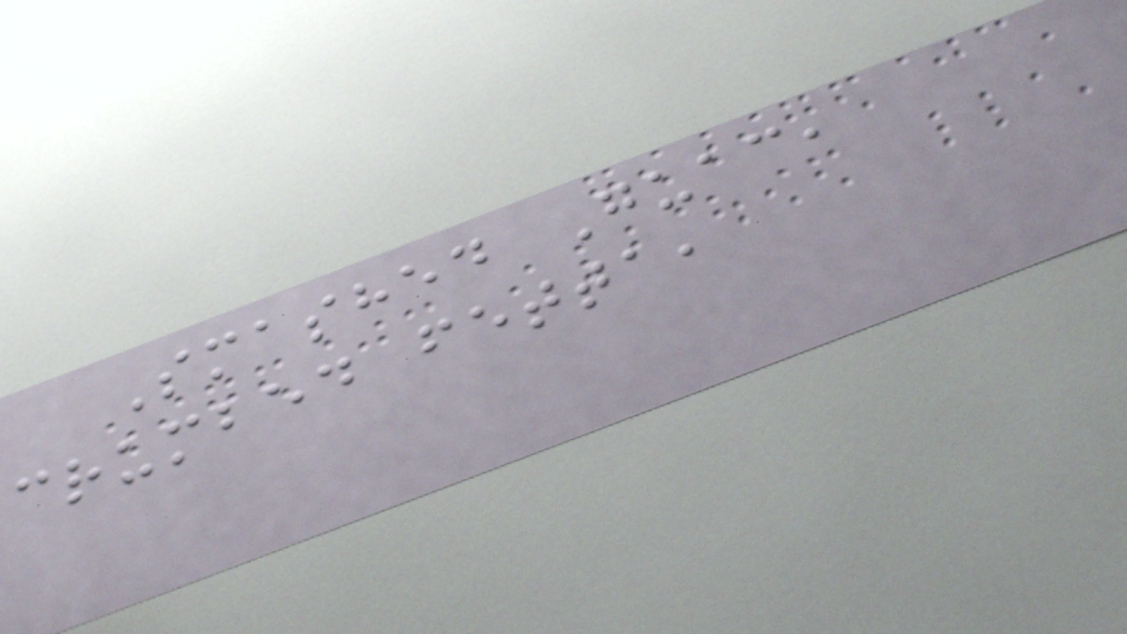Smashed Guac,
crumbed fetta,
